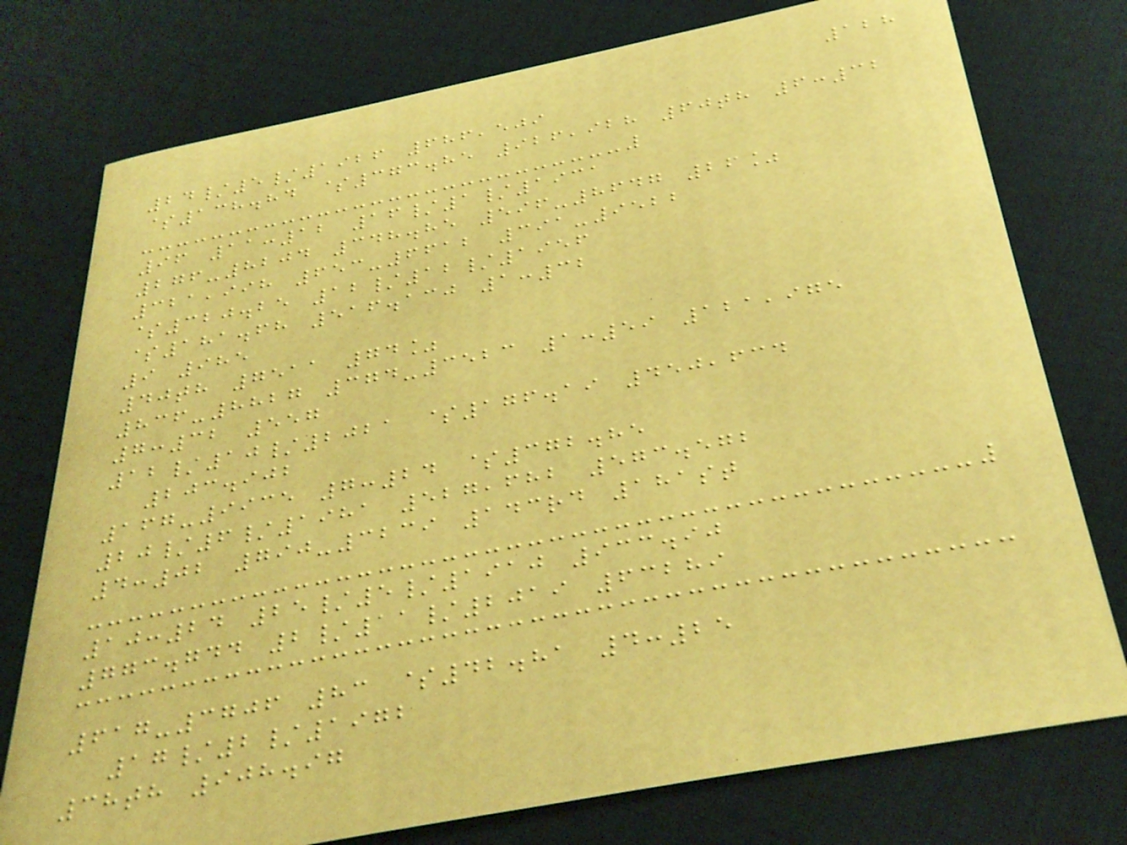128
24/5/1926 686,509
$138.84 $373.85 926,928 60th 6:32
96 11:12 16/1/1931
276-8204 348.85 596-8647 26%
321,998 653-6612 391-9522
$320.25 12/12/1956
$181.68 516.130 1:32
9 985
40th 7511 74%
836-8827 374-3523 1:59 121,975
7:32 557
12/10/2021 $176.19 450,634
203.902
167-9935 7:24 $372.85
20/6/1981 527,682 573.572
4:02 790-3239 143rd 181st
10:24 25/5/1910 933.90
773.744 2/11/2019 63289
617-3706 83 $42.81 4:25
17/2/1972
38th 908.97
